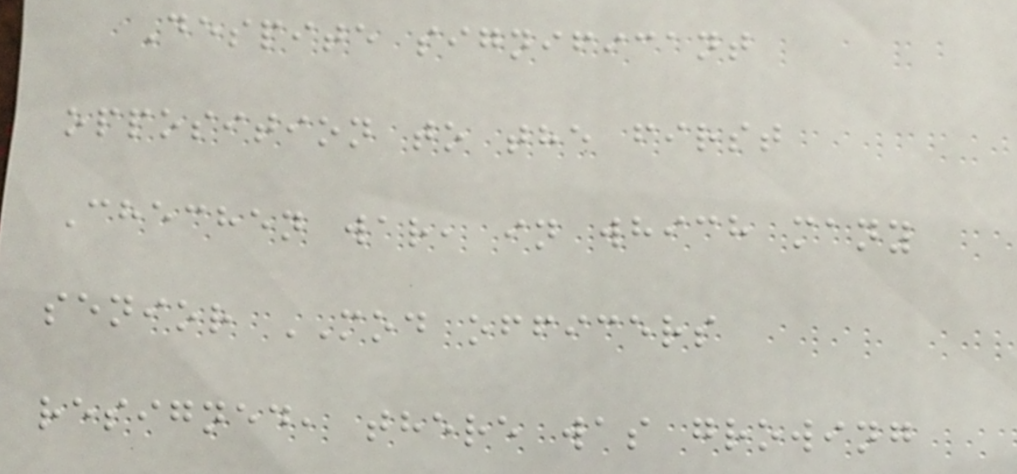Despite significant
opposition to the first
Chechen war, in which many
senior MOD officers
resigned, there was growing
